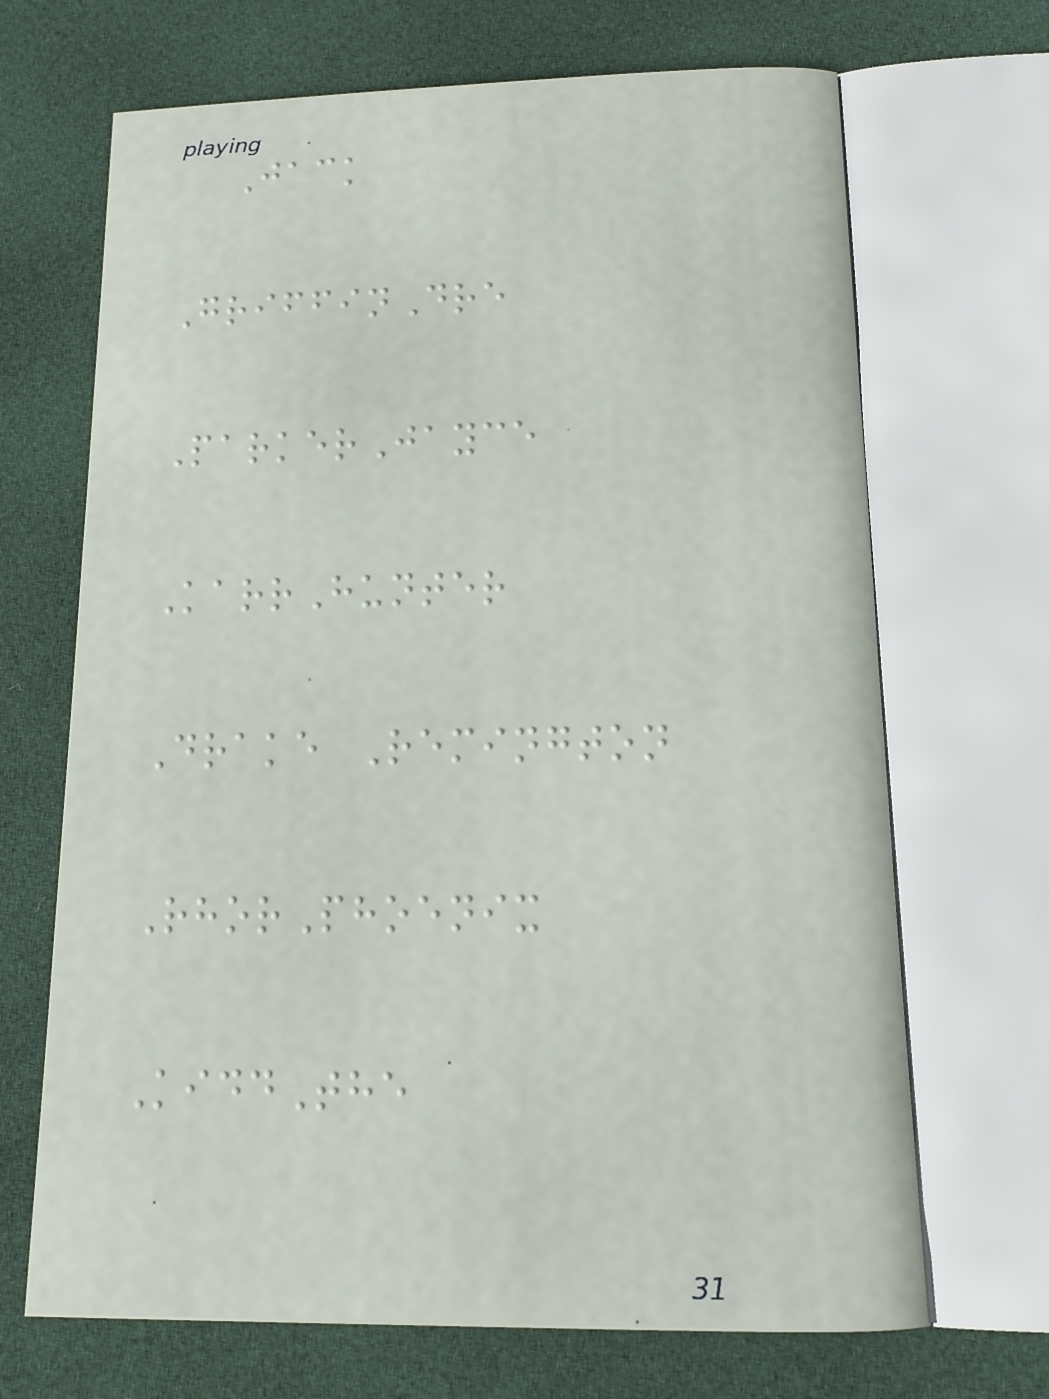Jack
GriffinDre
ParkerJayce
KarrHunter
Drake Remington
RhorPhoenix
KiddThe
